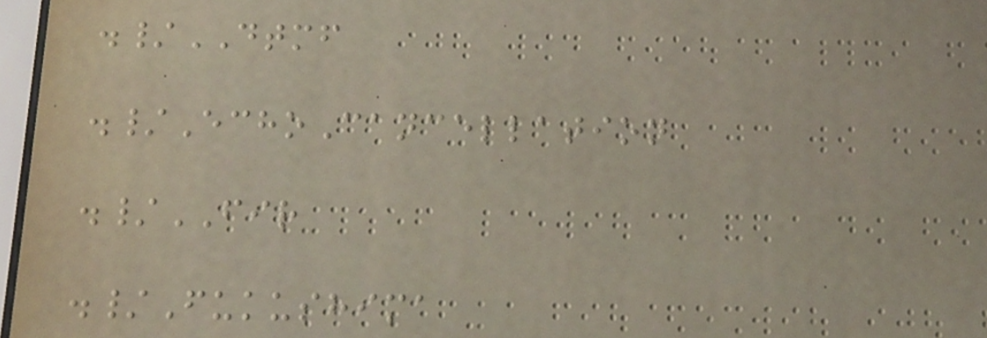./DTMF
./EchoCancellation
./FIR
./Fukushima
